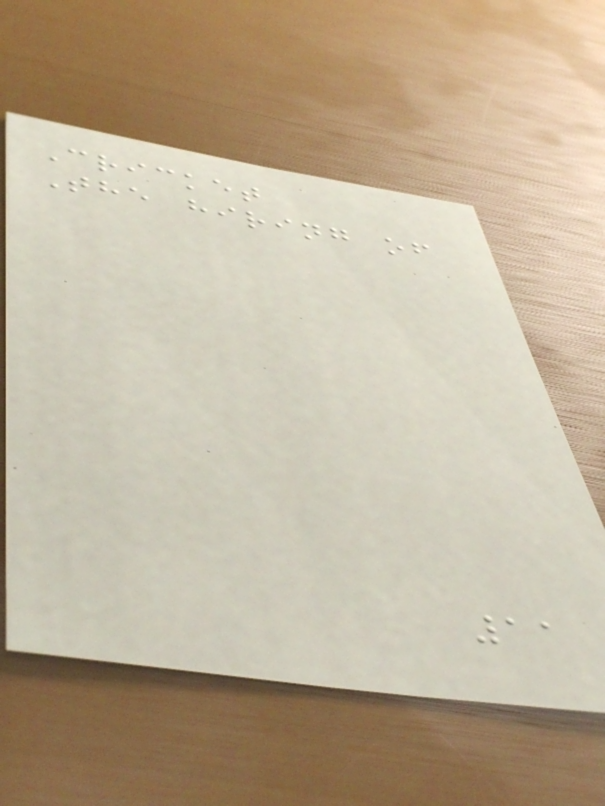Cricket
The hiring of
11
